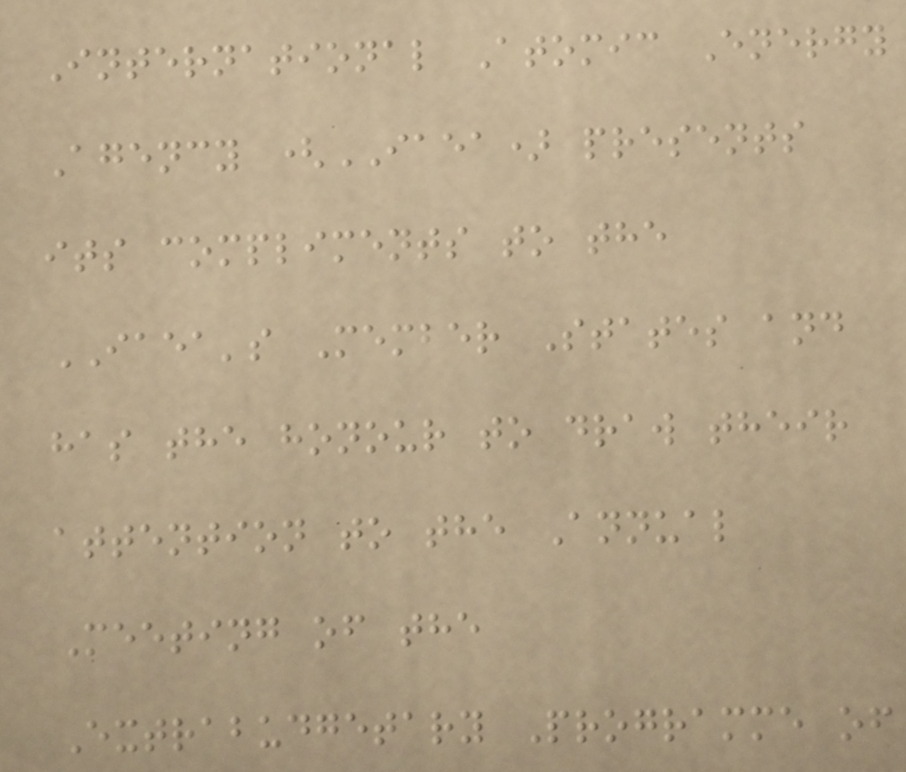International Atomic Energy
Agency (IAEA) presents
its compliments to the
IAEA's Member States and
has the honour to draw their
attention to the Annual
Meeting of the
Extrabudgetary Programme of
